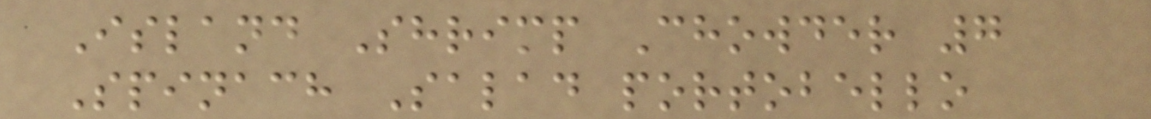Island Shrimp Chowder 7
Spinach Salad portobello
